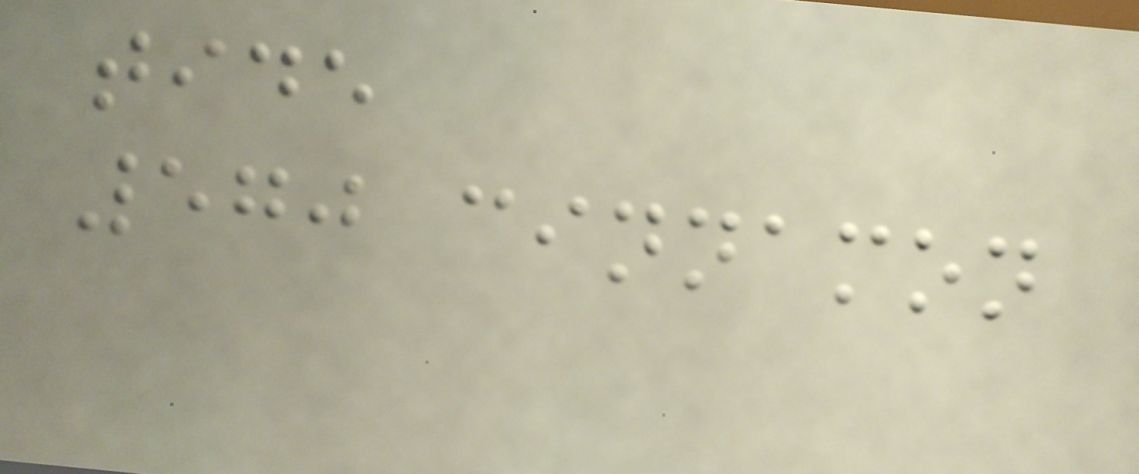tide
570 cinnamon
